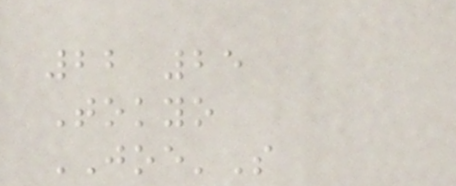22 25
Tokyo
JOE'S
